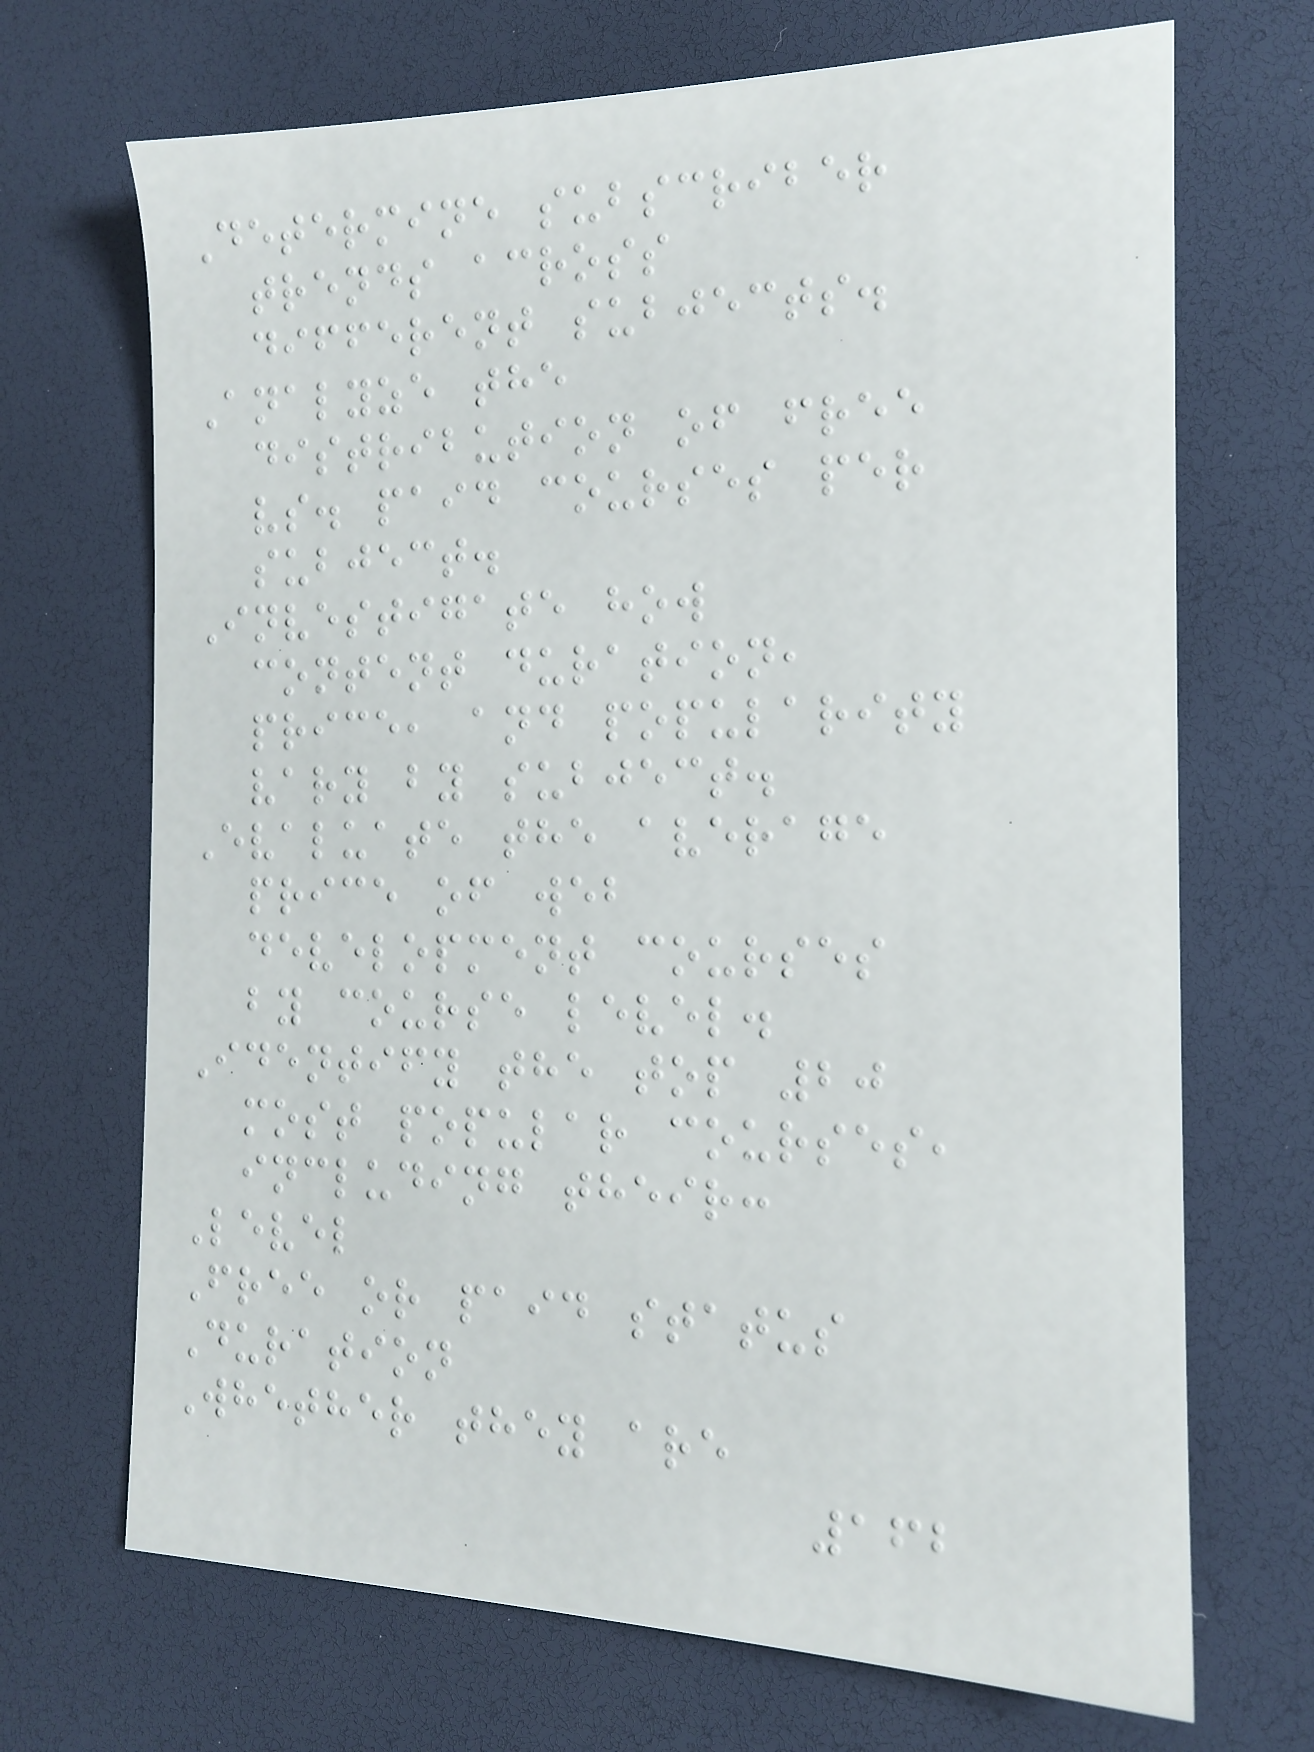Determine subscriber
trends across
different subjects.
Analyze the
distribution of free
vs. paid courses per
subject.
Investigate how
content duration,
price, and popularity
vary by subject.
Evaluate the average
price of web
development courses
by course level.
Identify the top 20
most popular courses,
including their:
Level
Free or paid status
Duration
Whether they are
162
